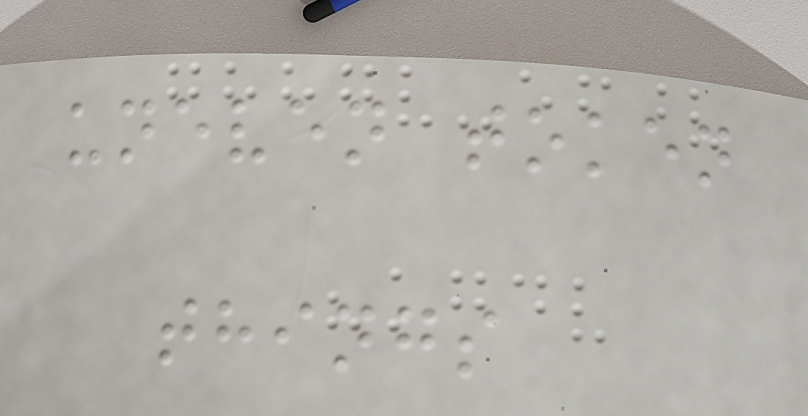uneven token
things
